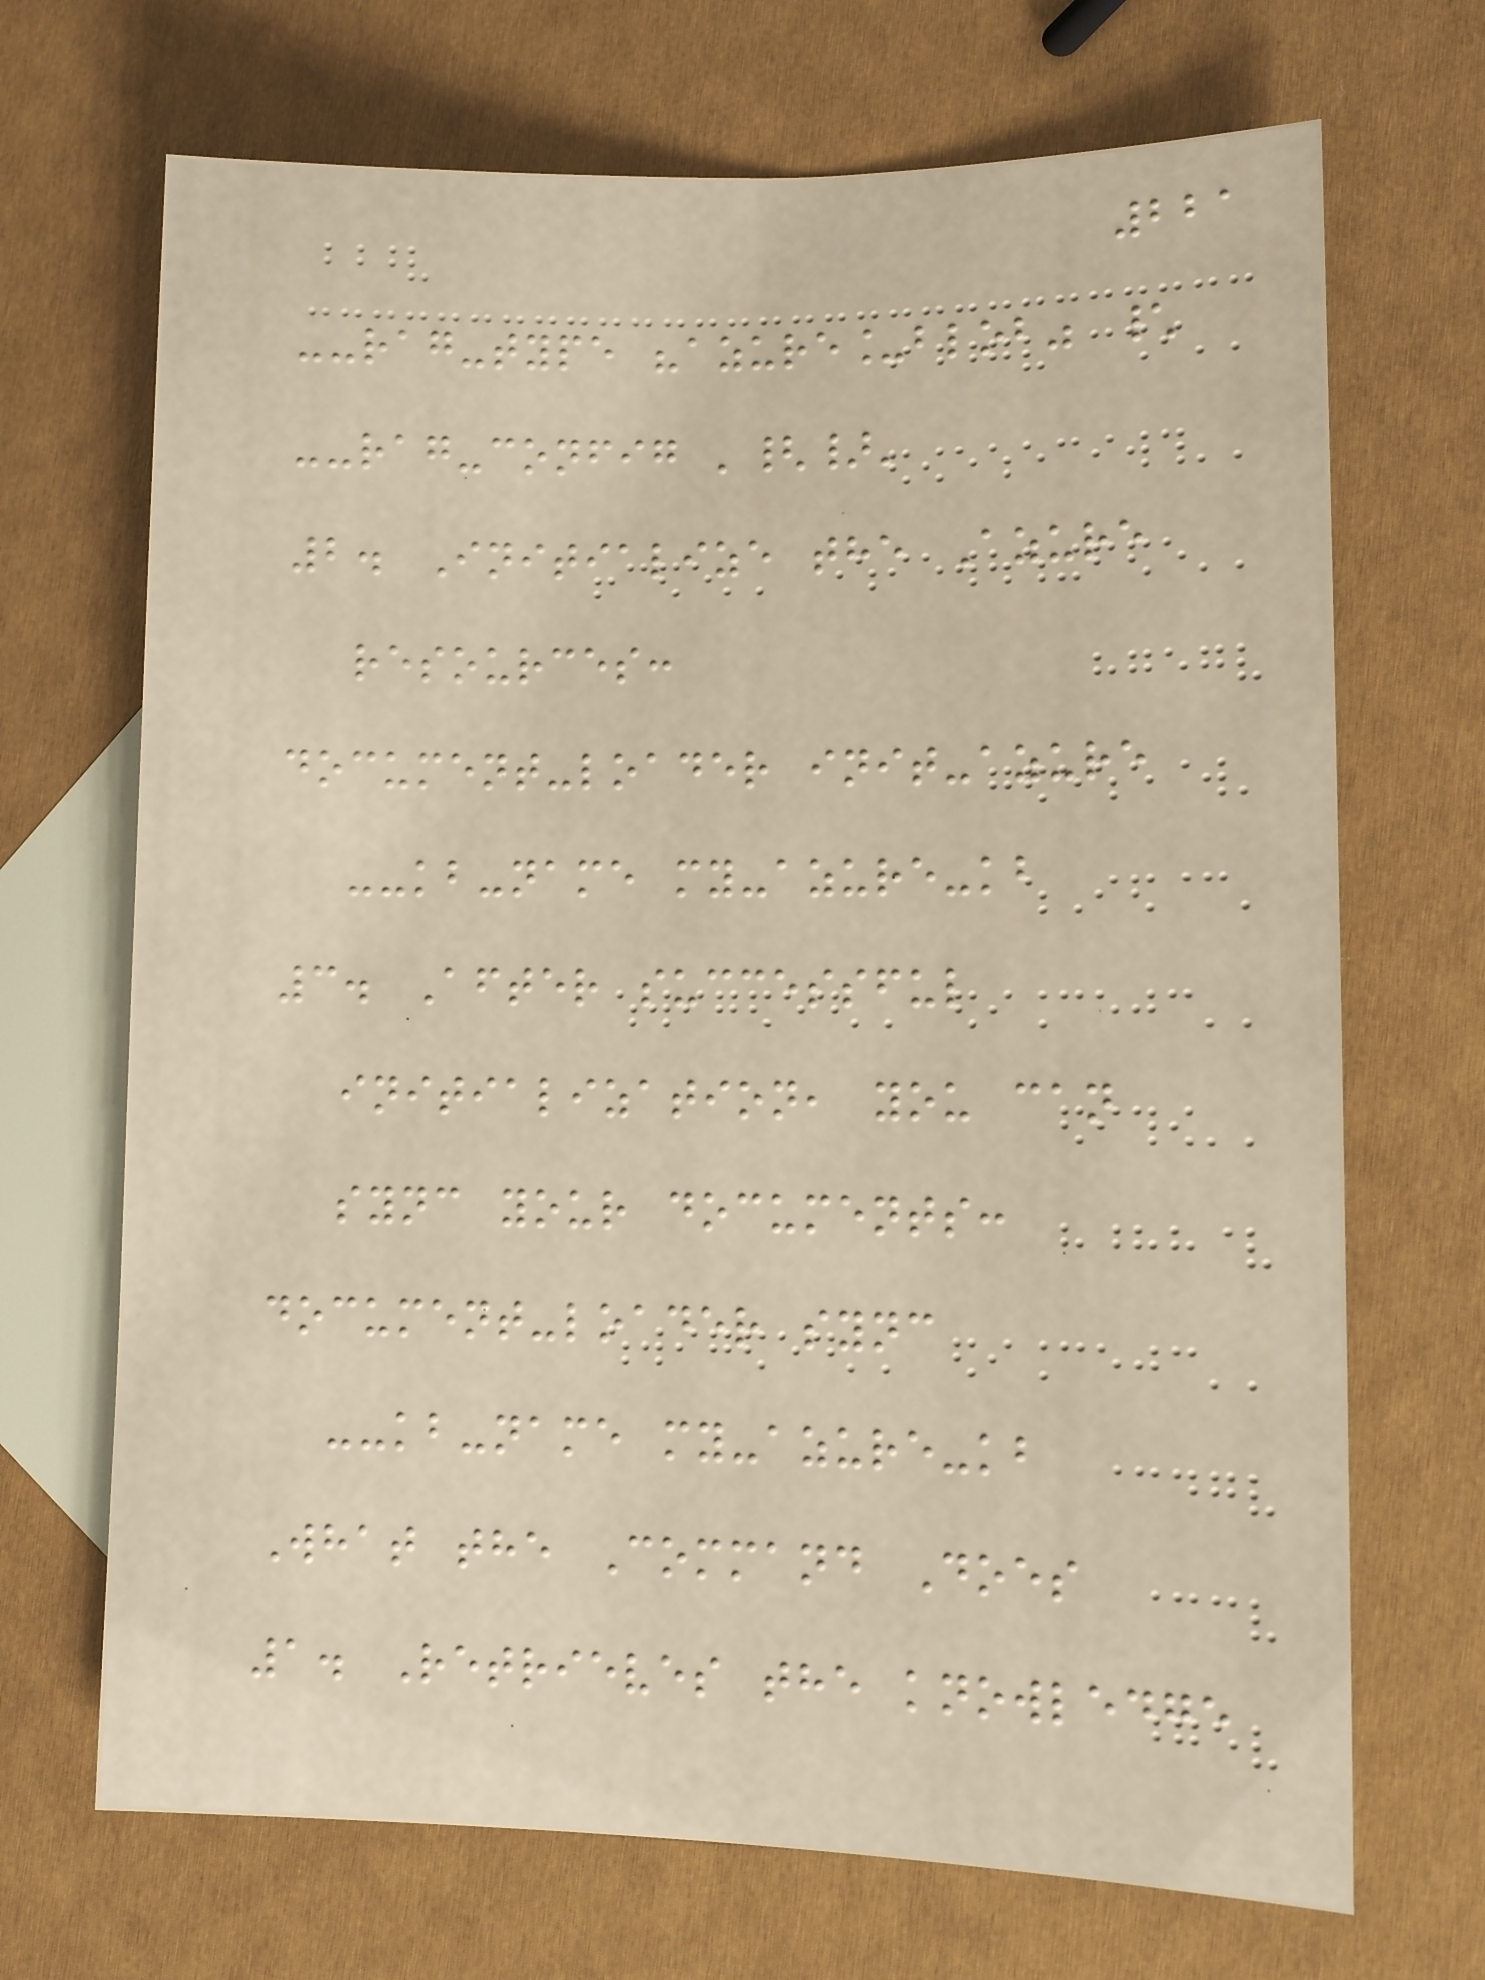221
--rag-type "azure_blob" \
--rag-config '{}'
2. Initialize the Azure
resources:
document-loader init-azure
--kb-name my-azure-kb
3. After successful
initialization, you can
sync your documents:
document-loader sync
--kb-name my-azure-kb
What the Command Does
1. Retrieves the knowledge
